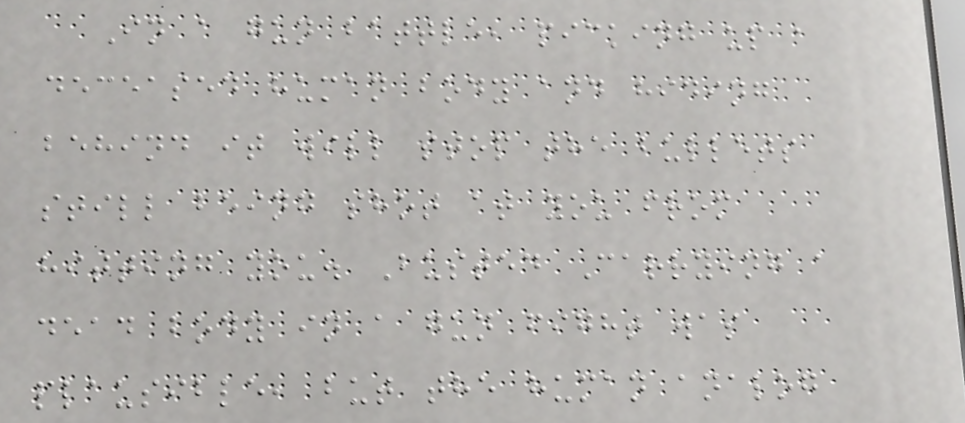In a gun battle, picking up a
deceased human body and hiding
behind it will stop the bullets
still being shot at you from
hitting you. Busted Carrying a
dead body in a gun fight was
plausible, but the human analog
